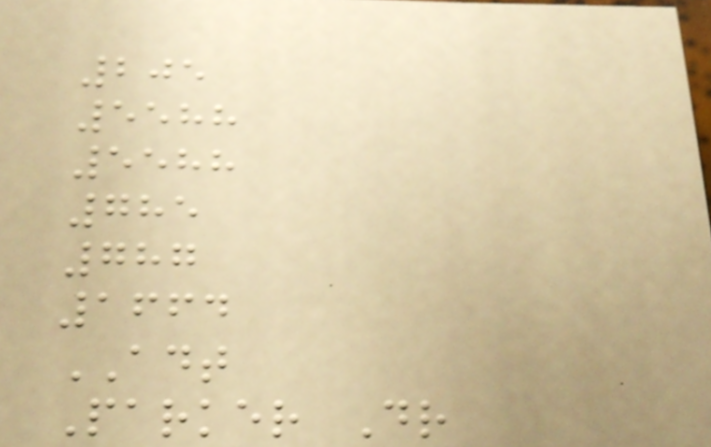205
5588
5588
785
787
1664
ADT
Parker Dr
